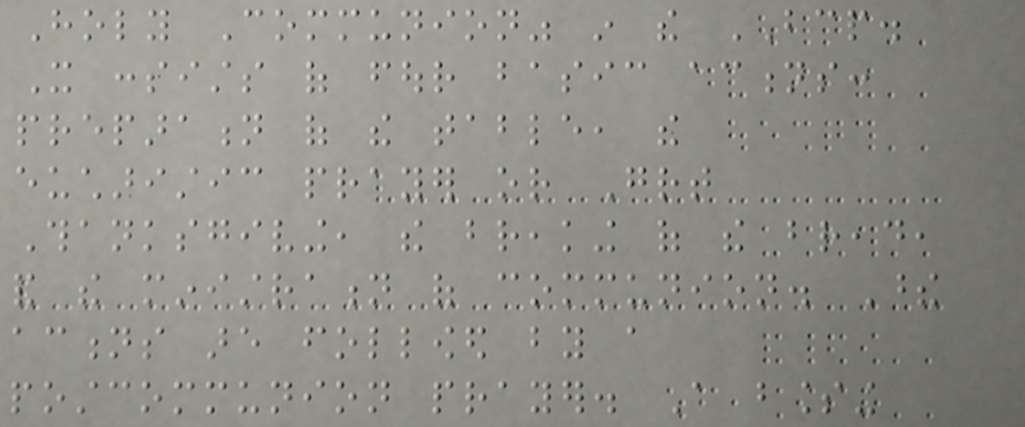Holy Communion" in the BCP.
It consists of four basic actions:
preparation of the table, the
eucharistic prayer or Great
Thanksgiving, the breaking of the bread,
and the ministration of communion. These
actions are followed by a
postcommunion prayer. A blessing
